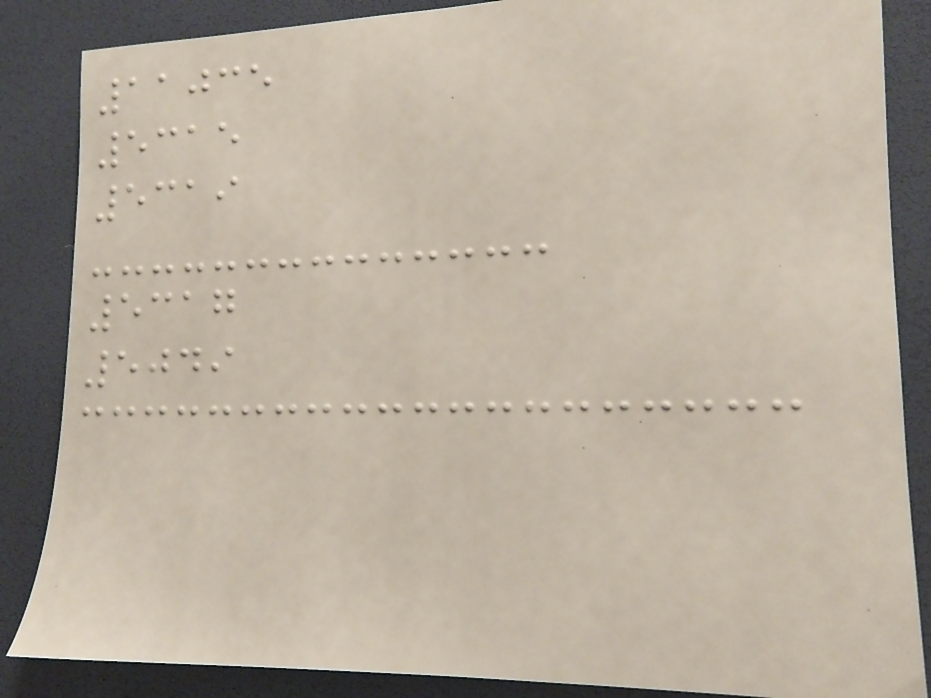11035
5315
5319
5317
5049
